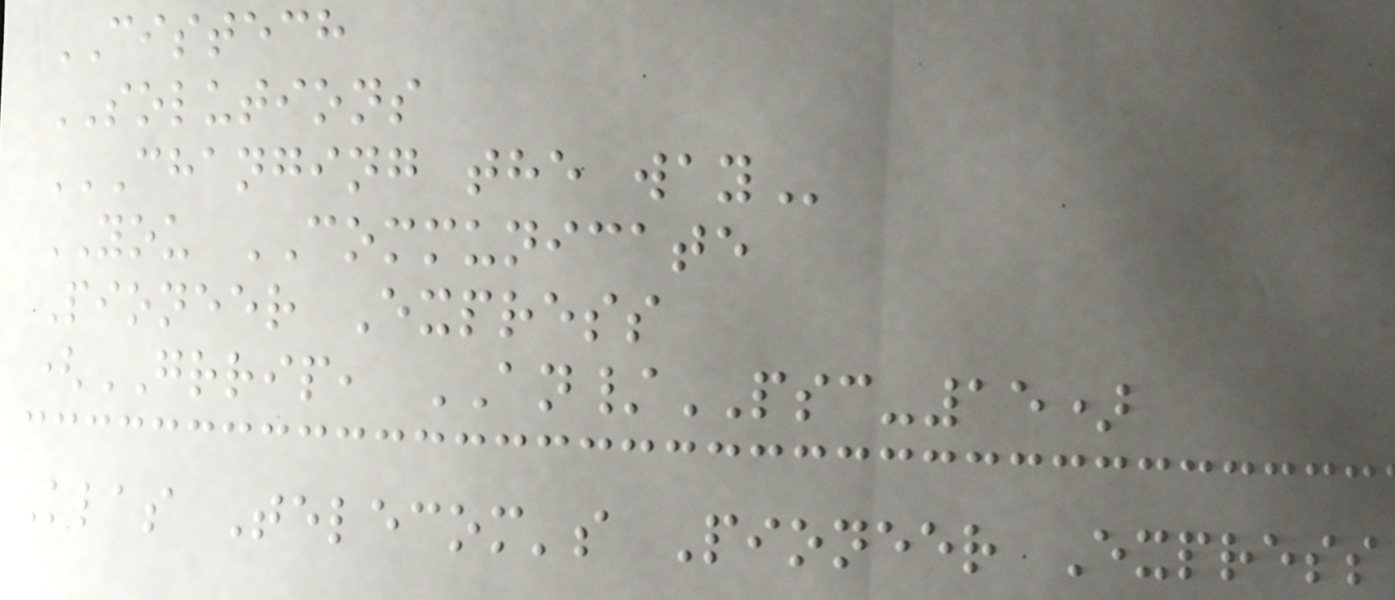CISTECH
SOLUTIONS
CHANGING THE WAY
YOU COMMUNICATE
Pioneer Express
(GRRIP, AN/PSC-15)
Klas Telecom's Pioneer Express
